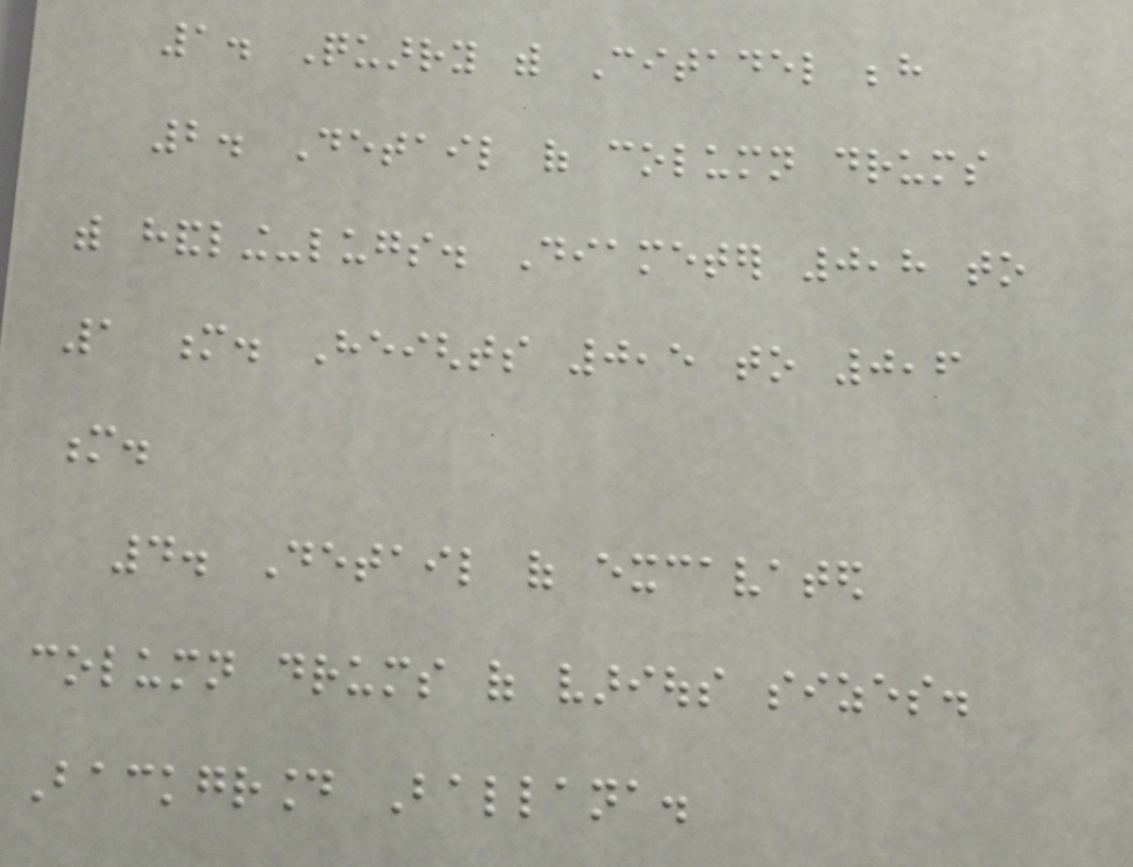1. Quarry with Citadel behind
2. Detail of column drums
with handling-lugs. Diameter 0,8 to
1 m. Heights 0,5 to 0,6
m.
4. Detail of excavated
column drums of various sizes.
Background Ballana.
